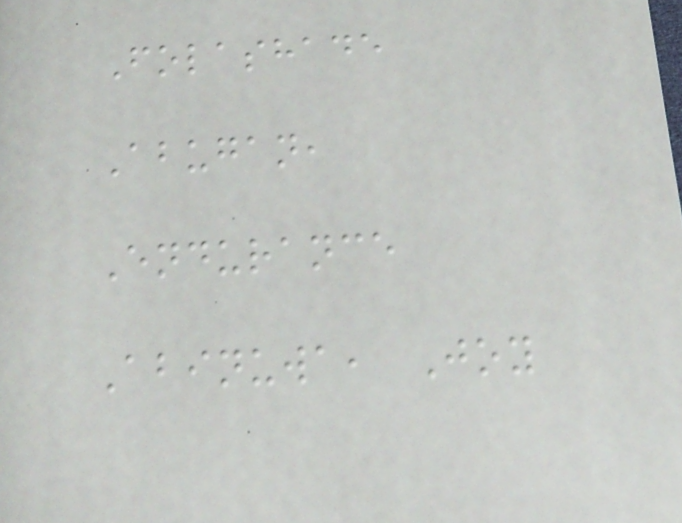Folashade
Abugan,
Endurance
Abinuwa, Joy
